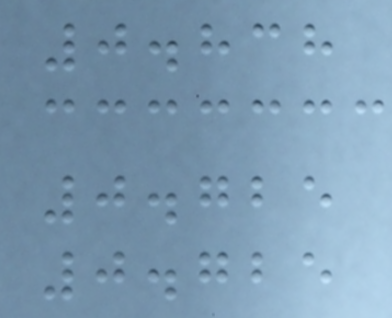0.838
0.725
0.725
